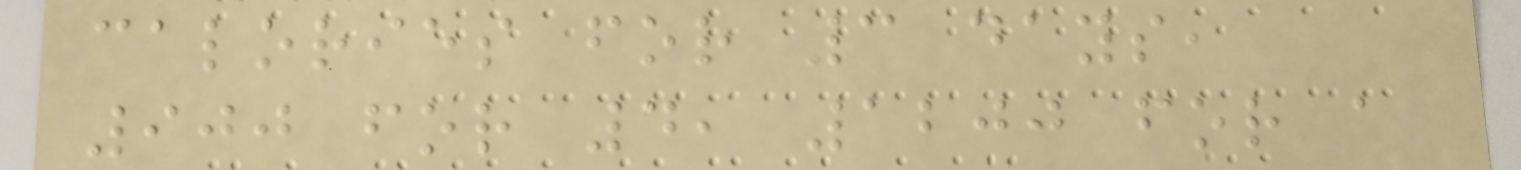calories for 3 days,
900 for 4, 1200 for a
